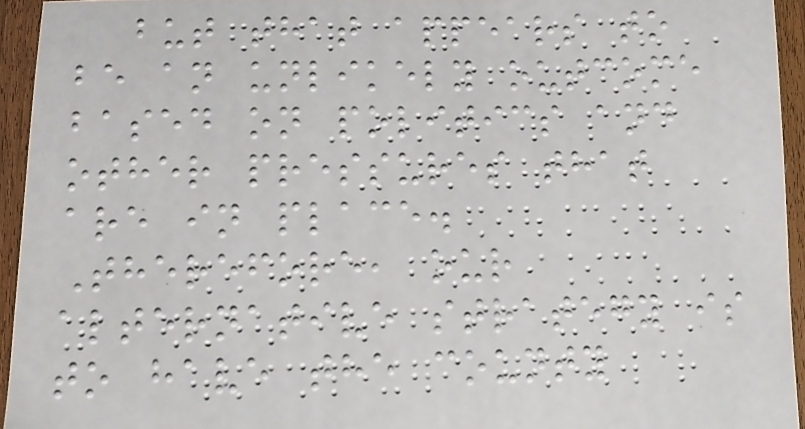but that appears to
be an unlikely outcome
based on politics and
other pressures that
are in place.
Therefore, our
alternative strategy is
to have the county
